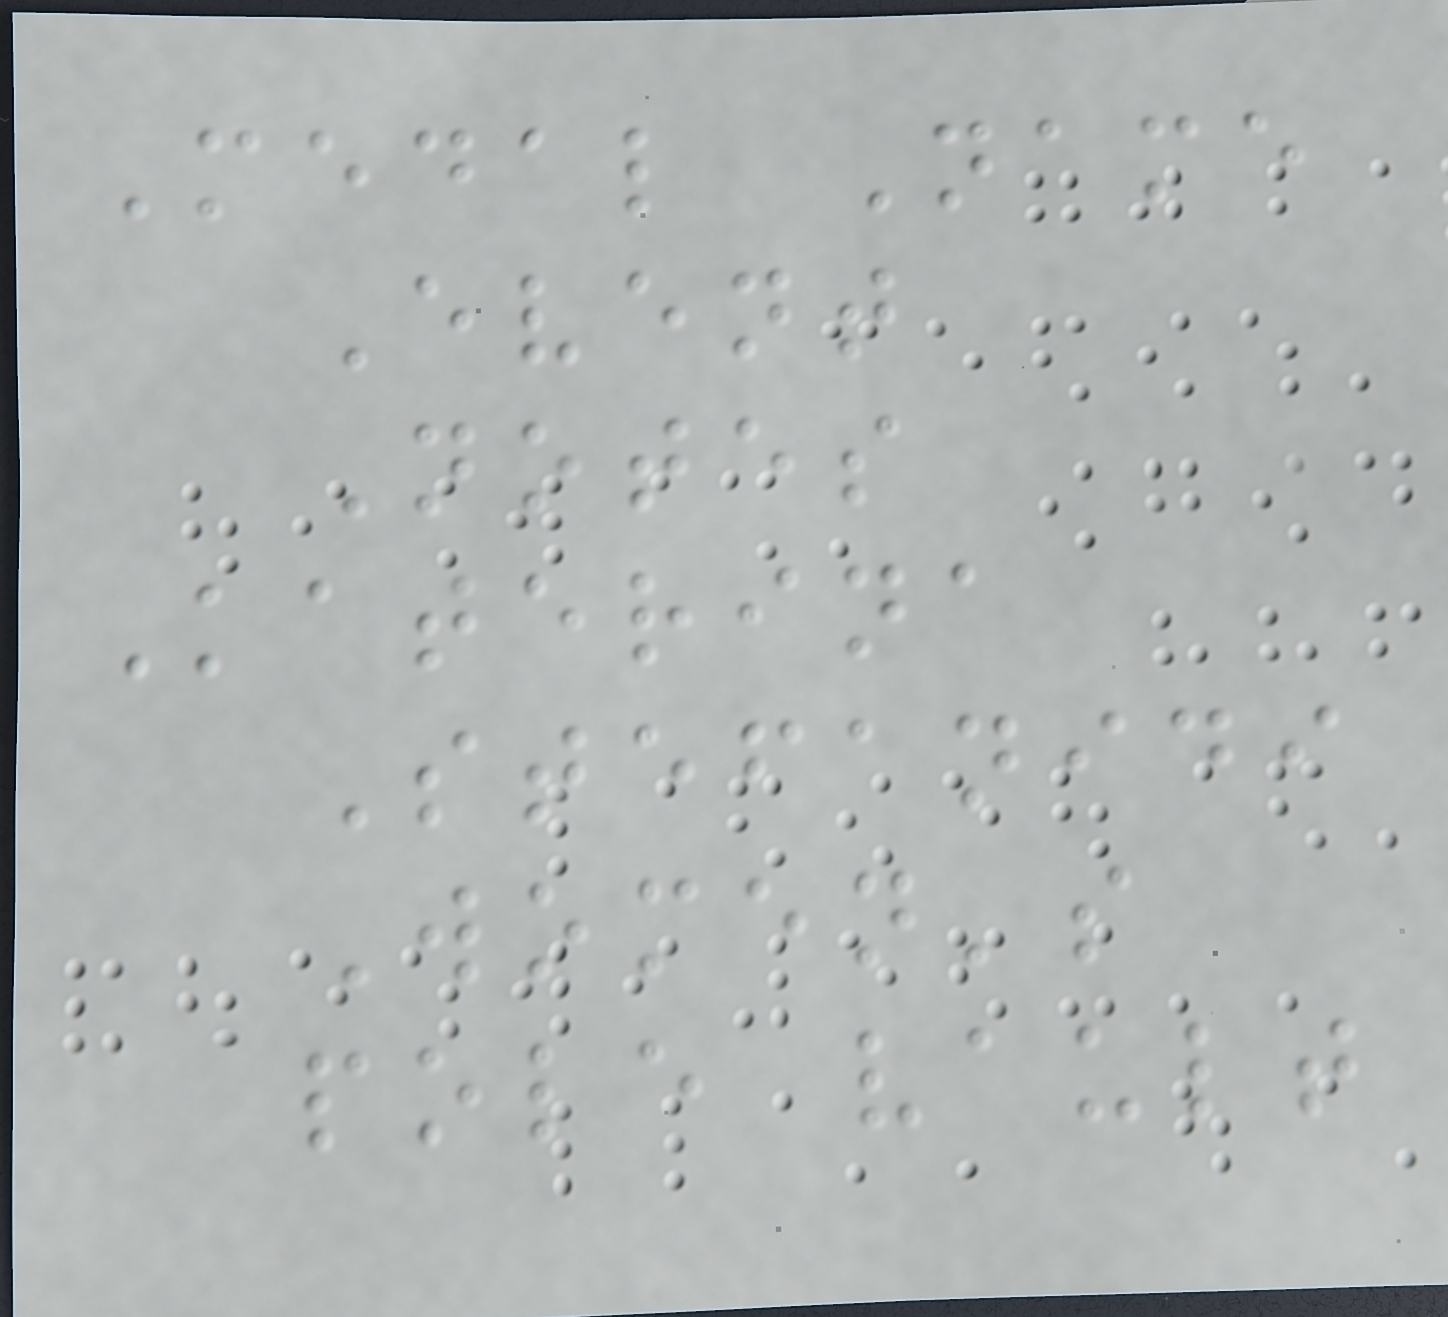Medal Name
Event
Notes
Katerina
Stefanidi
Women's
pole vault
